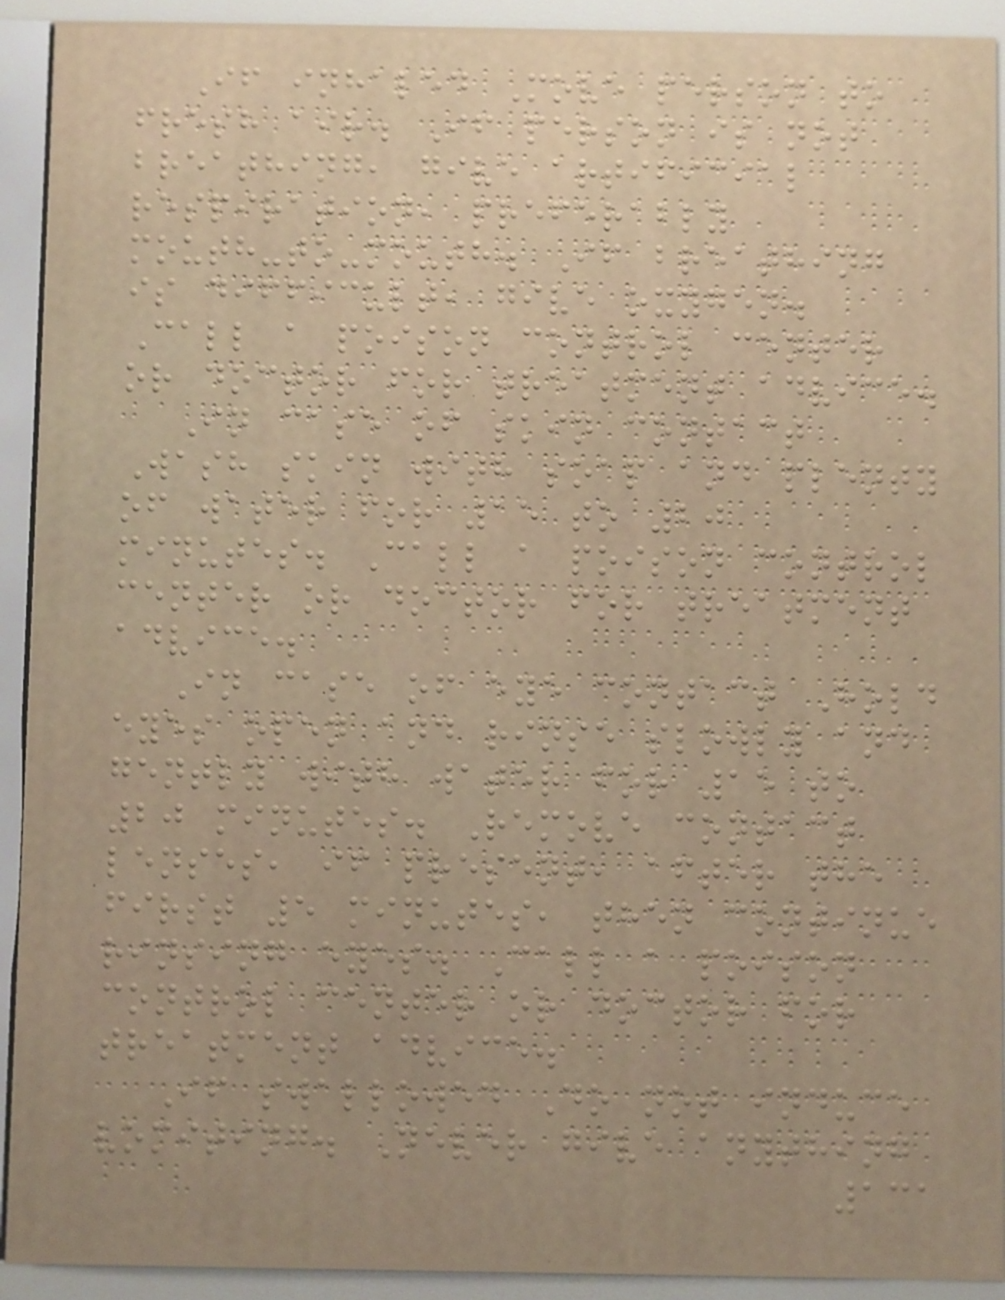If inhaled Move person to
fresh air. If person is not
breathing, give artificial
respiration, preferably
mouth-to-mouth. If breathing
is difficult, give oxygen.
Call a poison control center
or doctor for treatment advice.
In case of skin contact
Wash skin with soap and plenty
of water for 15 to 20
minutes. Call a poison control
center or doctor for treatment
advice.
In case of eye contact Hold
eyes open and rinse slowly and
gently with water for 15 to
20 minutes. Remove contact
lenses, if present, after the
first 5 minutes, then continue
rinsing eyes. Call a poison
control center or doctor for
treatment advice.
If swallowed Do not induce
vomiting. Never give anything
131
